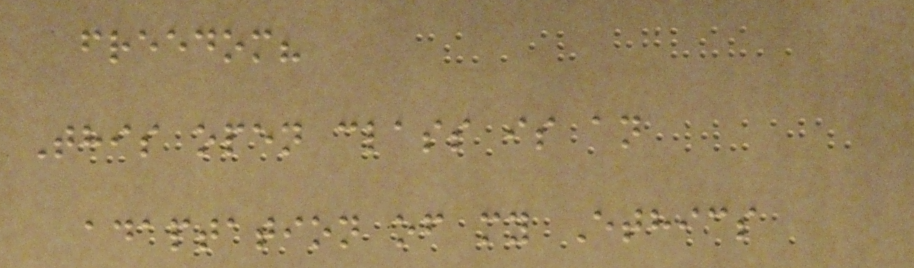freedom?
This open class is an
adaptation of my Ethics
